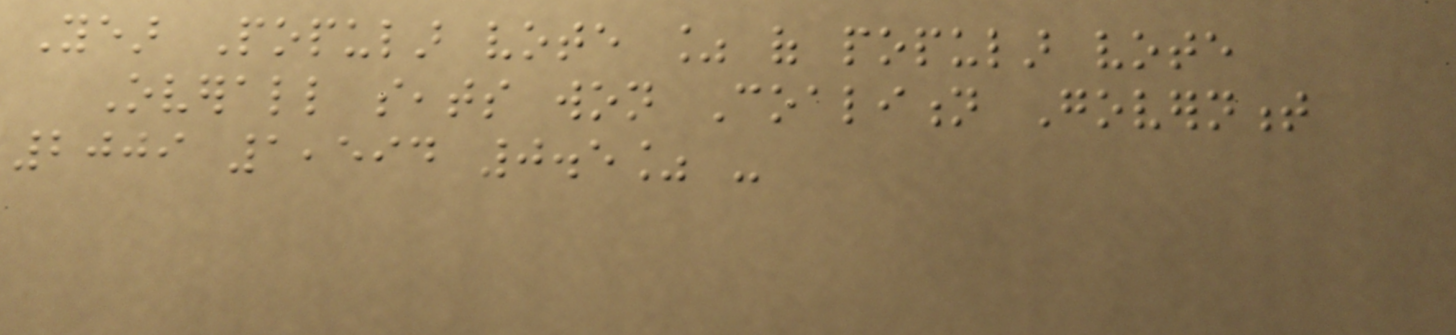Year Popular vote % of popular vote
Overall seats won Coalition Government
2009 1,594 0.5% -
